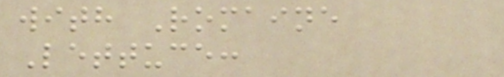with Romaine
Lettuce:
